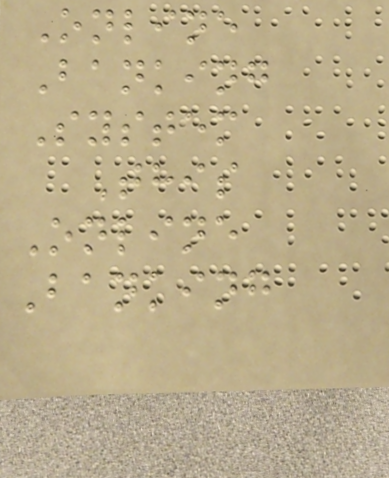Online
Banking
System
This
Online
Banking
